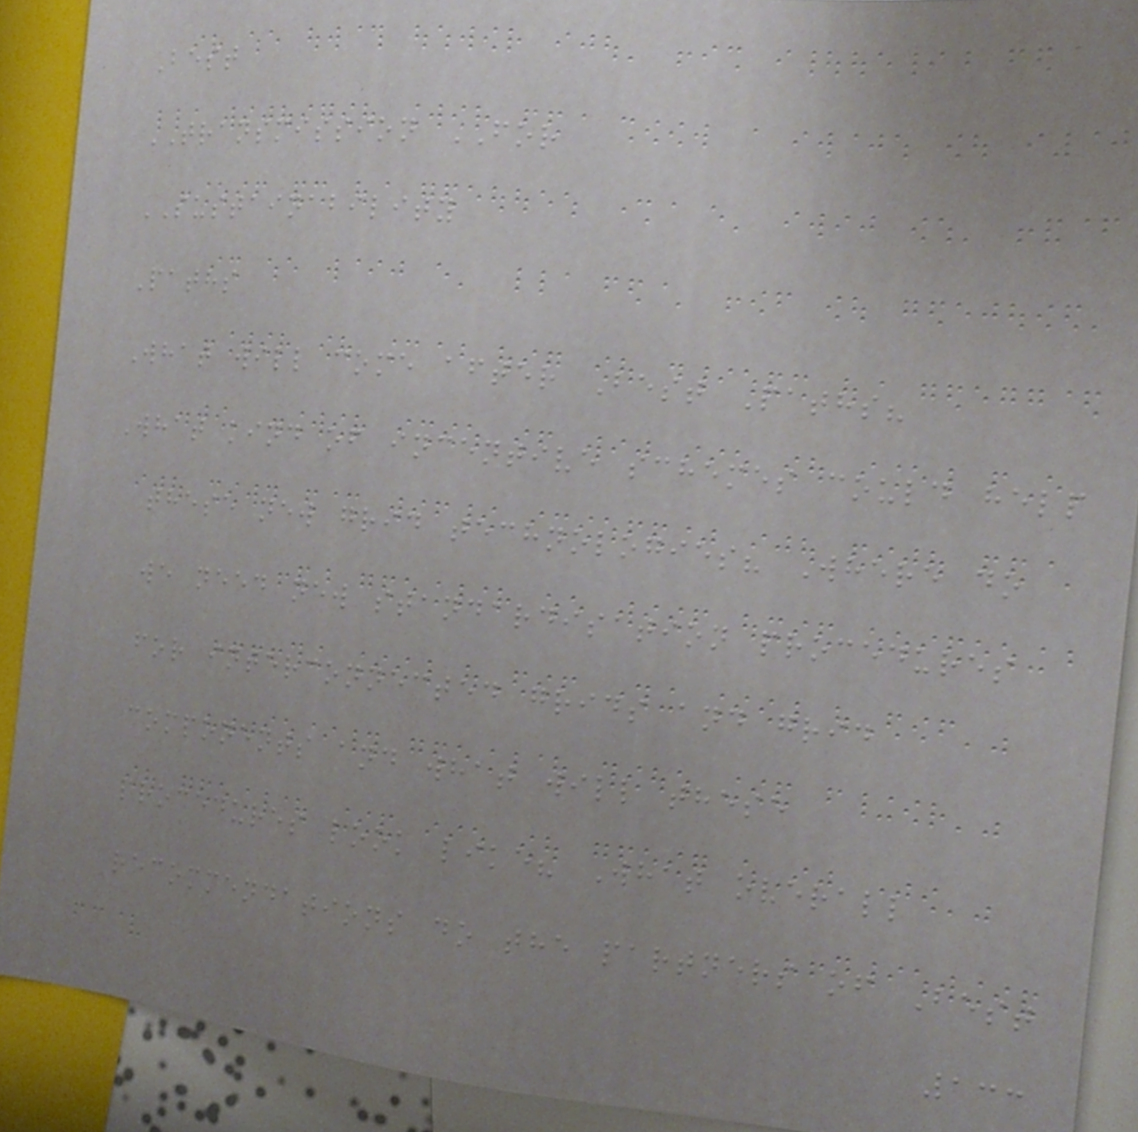Best
TRANSMISSION FOR
SUSTAINABILITY
Paths
What will come after Best Paths?
What kind of incentive schemes could help
these new grid technologies? Where do
we need new standardisation procedures
for interconnected grids and grid
components and what will these
procedures look like? What overall
recommendations do the partners of Best
133
